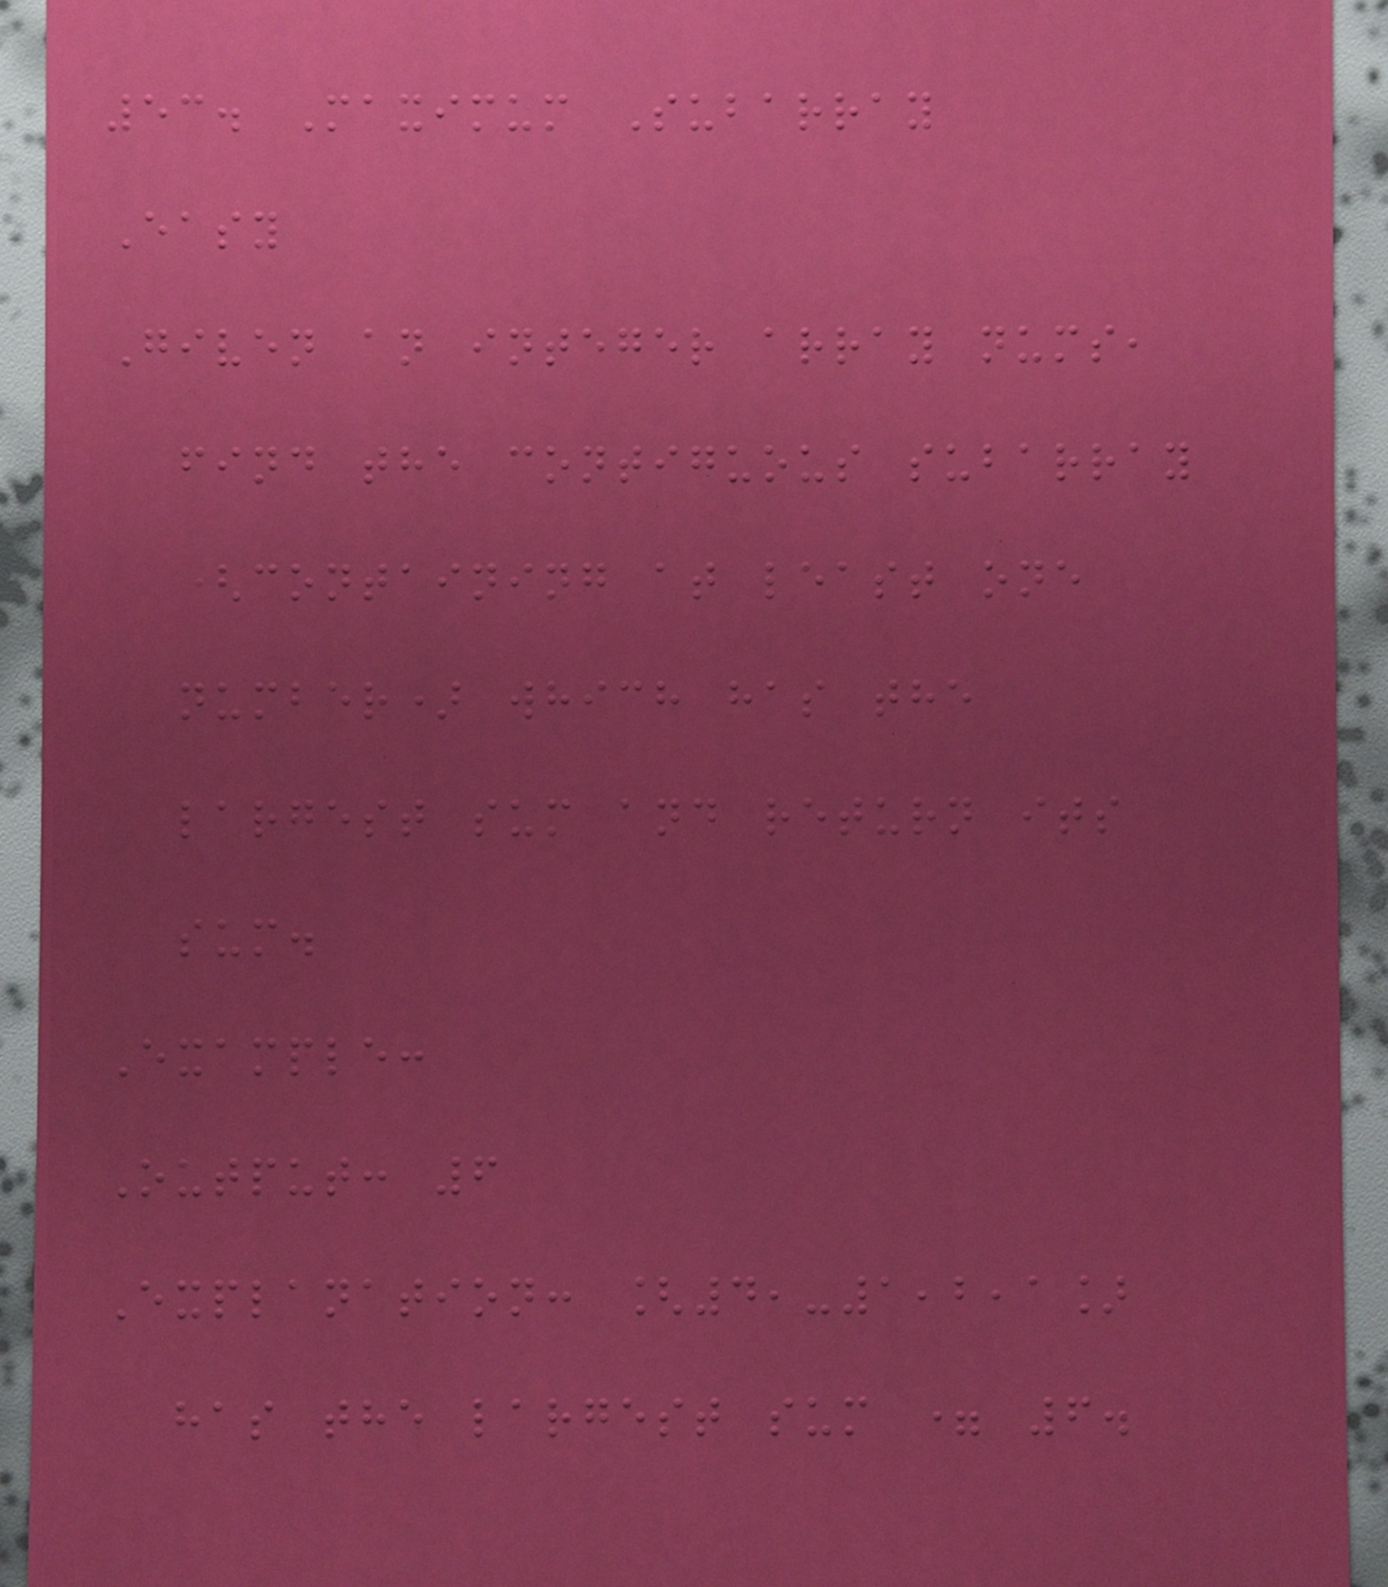53. Maximum Subarray
Easy
Given an integer array nums,
find the contiguous subarray
(containing at least one
number) which has the
largest sum and return its
sum.
Example:
Output: 6
Explanation: [4,-1,2,1]
has the largest sum = 6.
